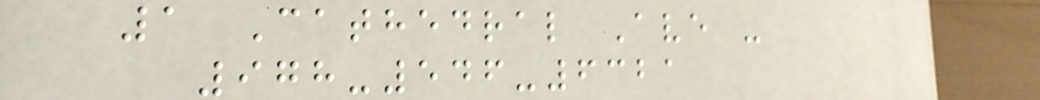1 Cathedral Ave -
978-546-6321
